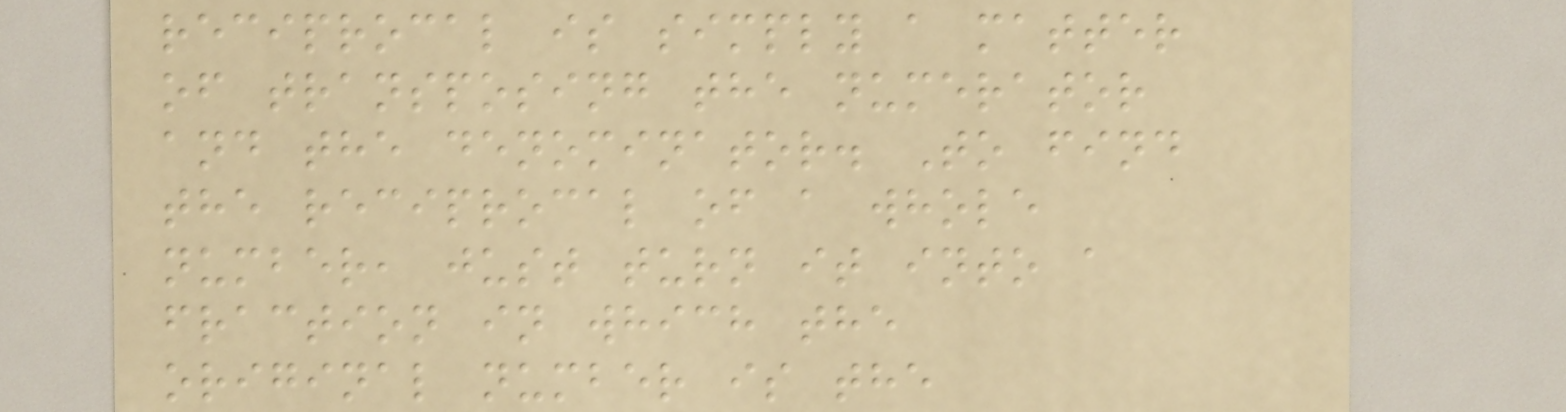reciprocal is simply a matter
of transposing the numerator
and the denominator. To find
the reciprocal of a whole
number, just turn it into a
fraction in which the
original number is the
